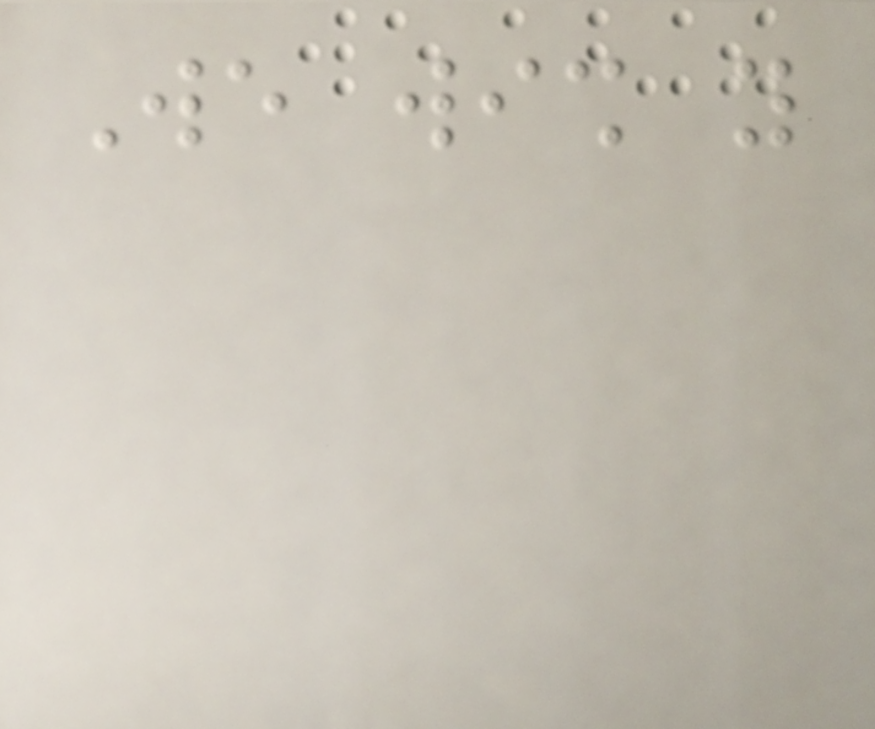We wish you
